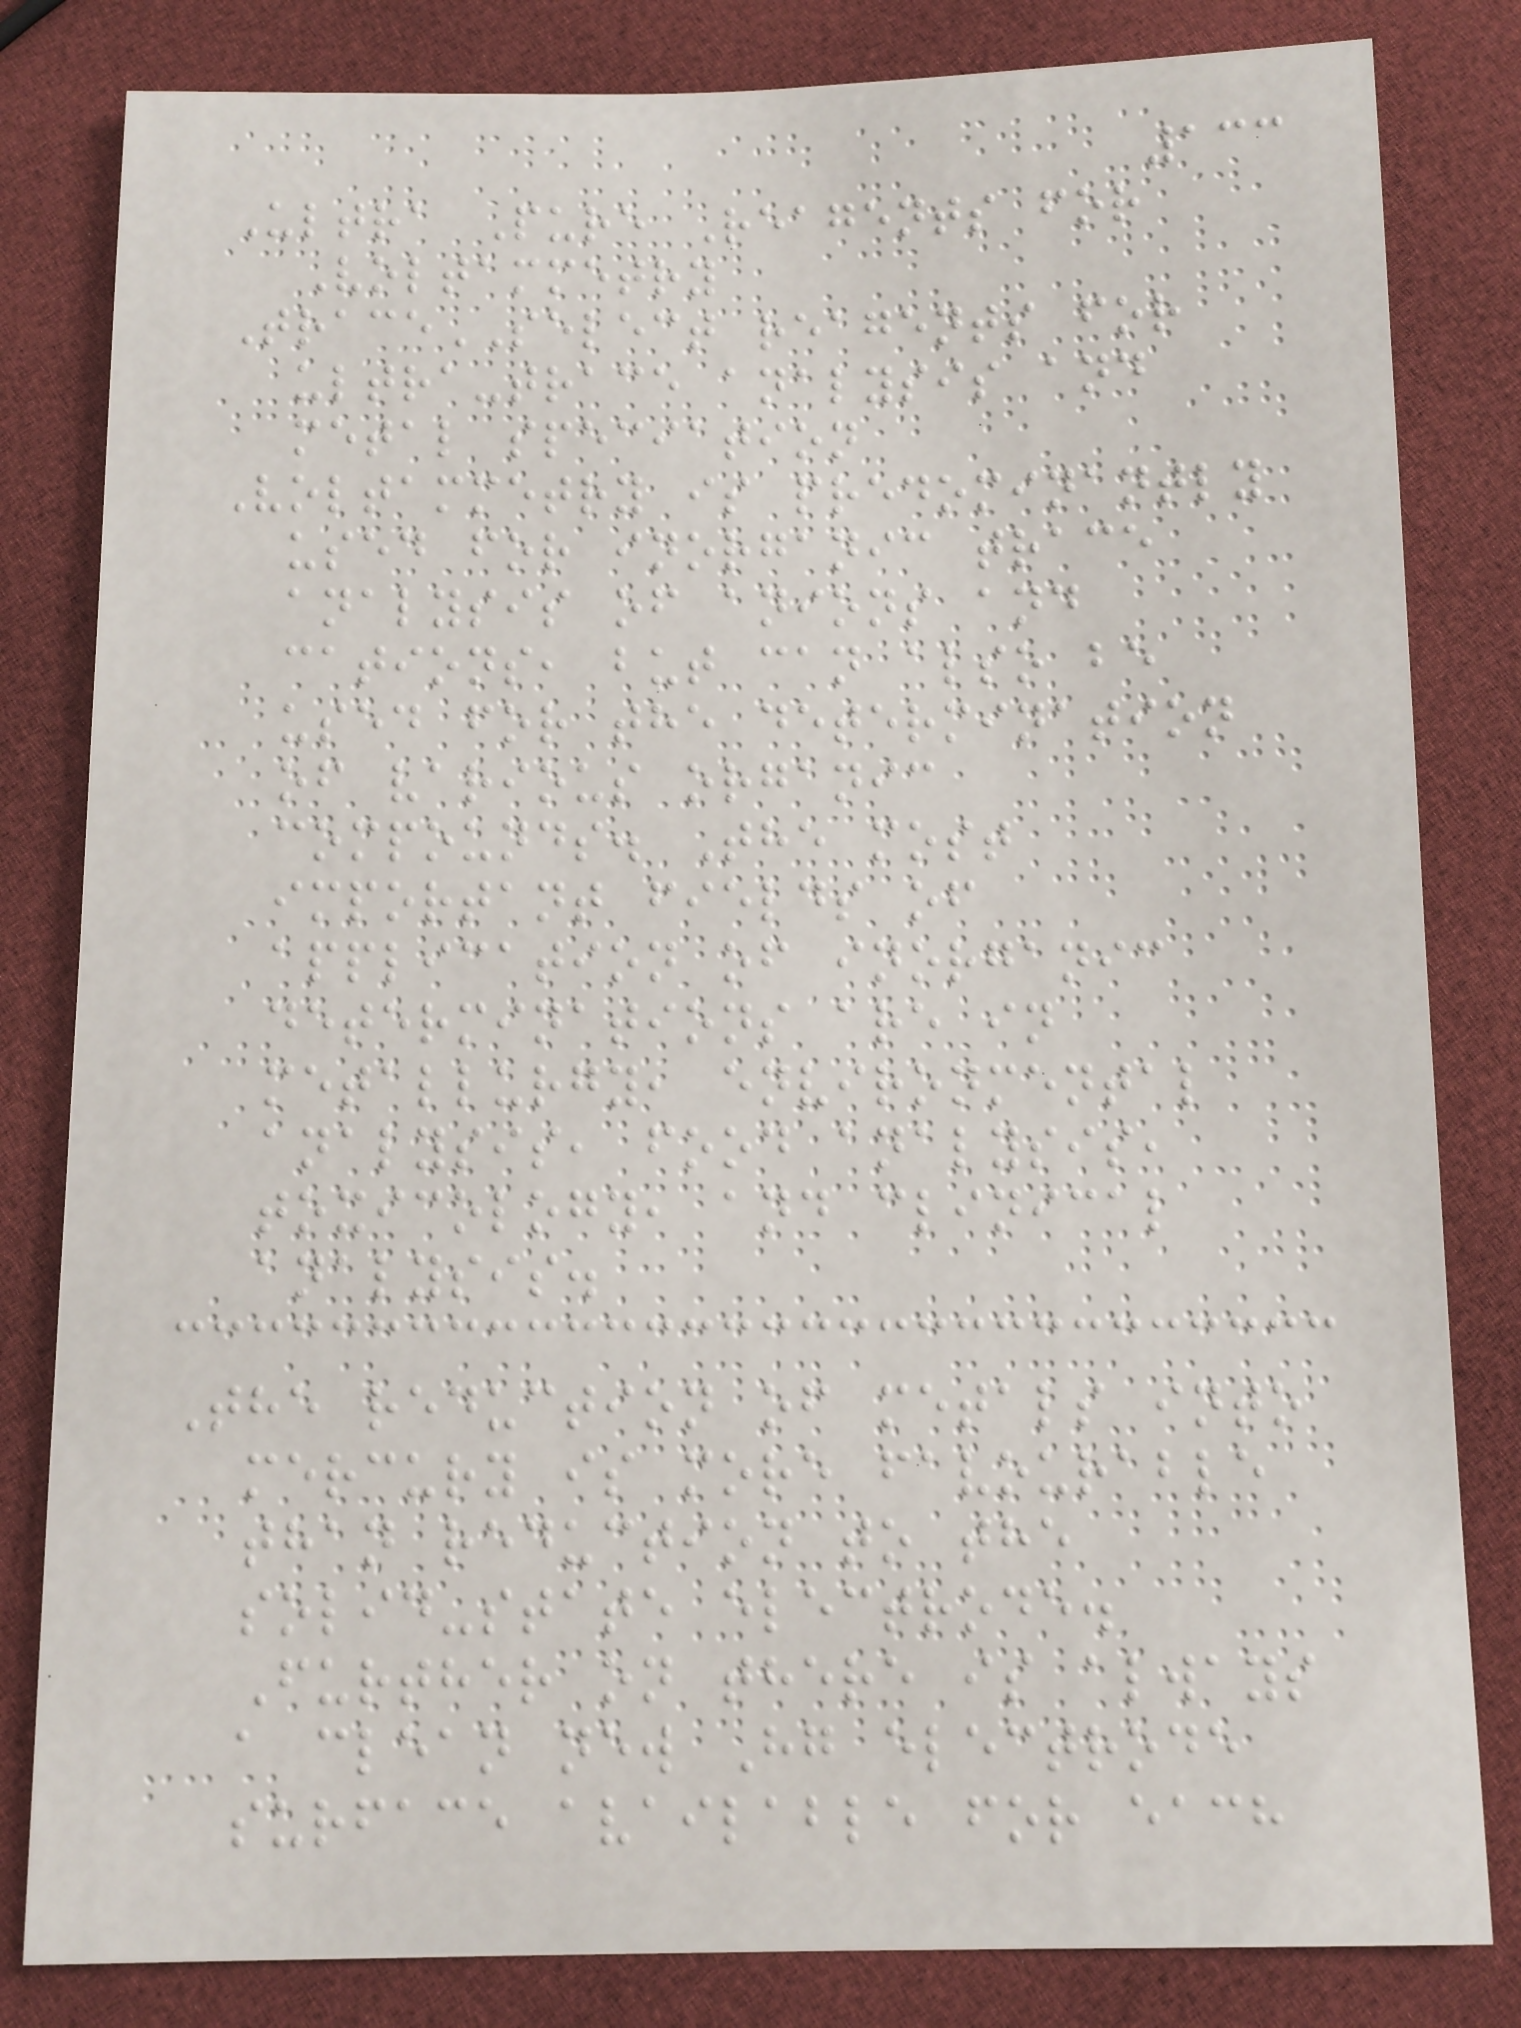133
Ultra Pure Reagents for
Voltammetry
TraceSELECT reagents for
ultra-trace analysis and
metal speciation
Voltammetry is predominantly
used for inorganic trace
analysis of anions and
cations, but can also be
used for the determination
of various organic
compounds. The most
important fields of
application of inorganic
determinations are in
metallurgy, environmental
analysis, food analysis,
toxicology, and clinical
analysis.
The reduction of metals into
mercury is more favourable
than reduction to the
solid-state electrode.
Further on there is always
a clean new Hg electrode
surface available for each
